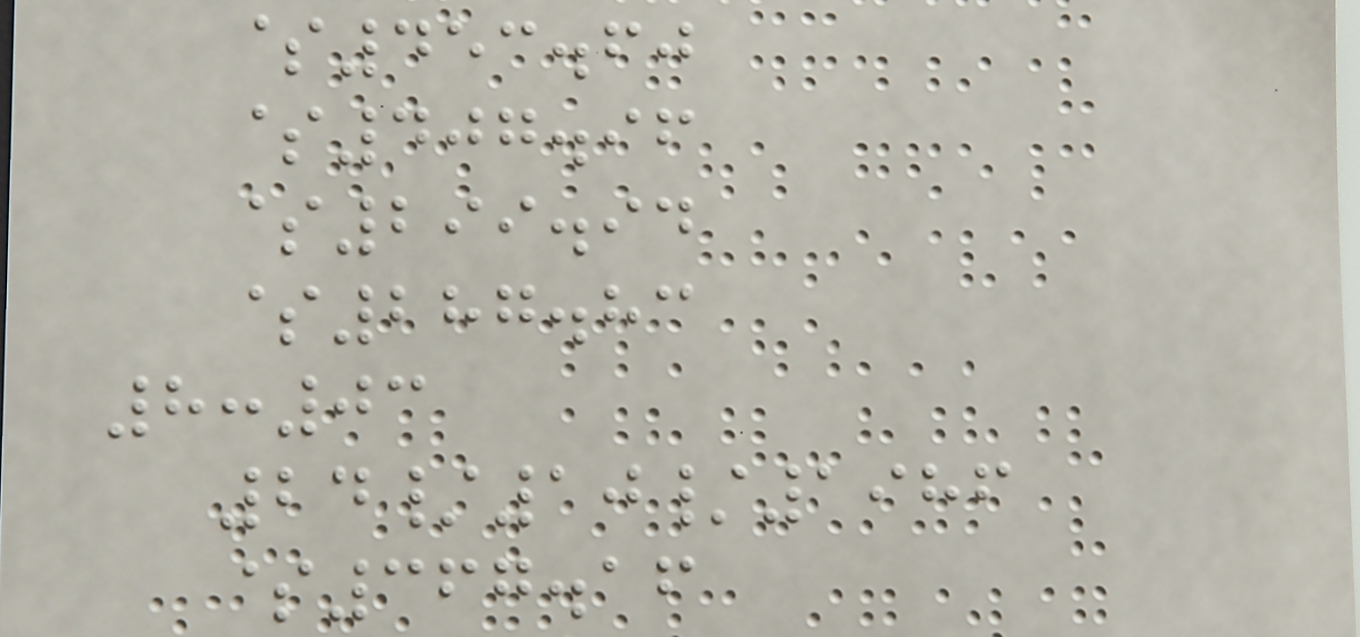$453.60
$407.96
$299.94
$287.83
8:03
24/10/1986
$367.16
